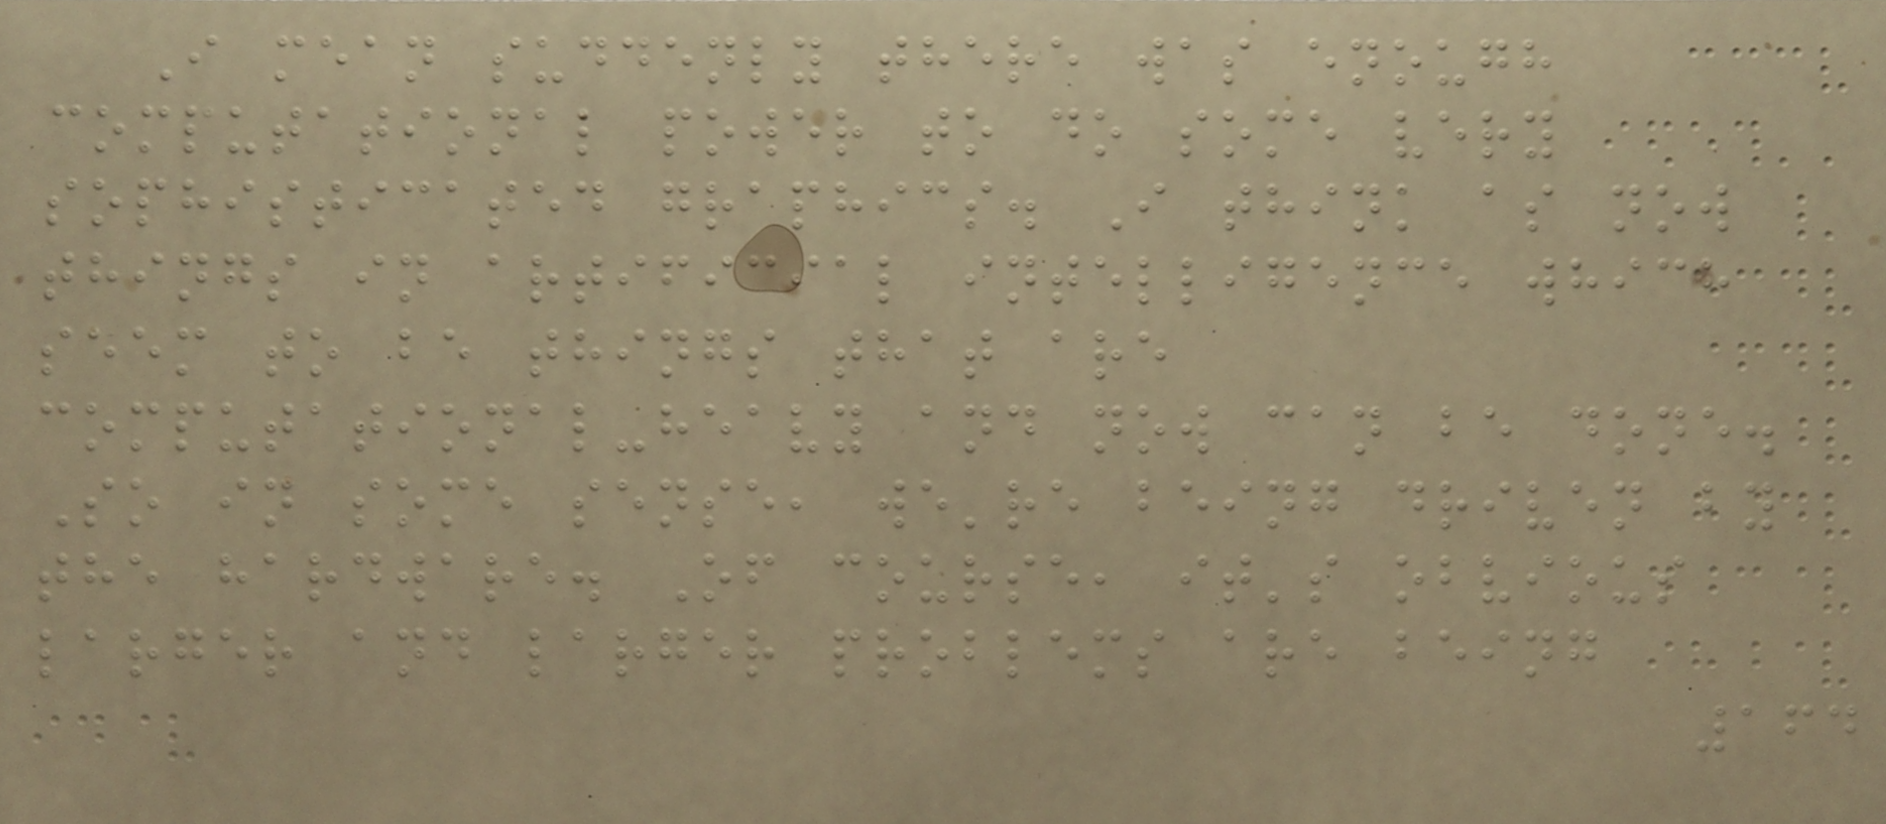I mean suddenly there was enough
computational power to do some very
sophisticated graphics. I think as now
things in artificial intelligence which
seem to be things that are
computational-heavy and now can be done.
So in some sense, we're being driven by
the hardware. Of course, it's obvious
larger and larger problems are being
164
